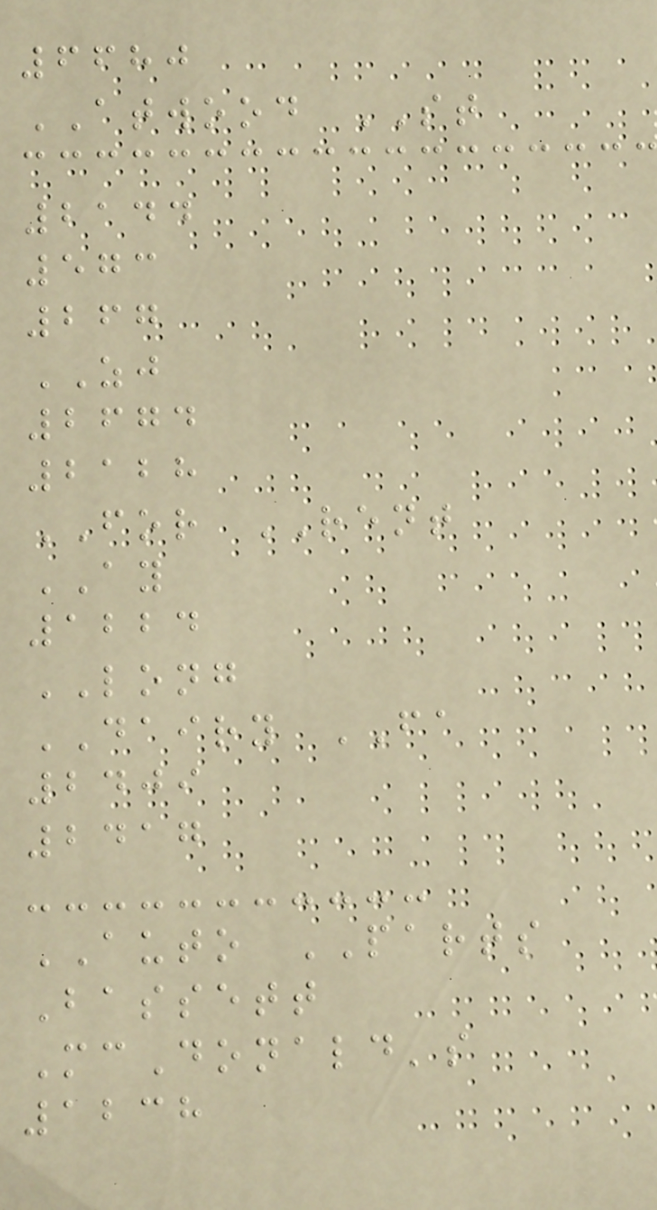6680
ATWOOD ST
2144
573
267
ZJ
2674
2128
FOR RENT
AY
1224
LONG
DAIRY FA
2409
2417
AUTO PARTS
Bassett
McDonald's
1238
